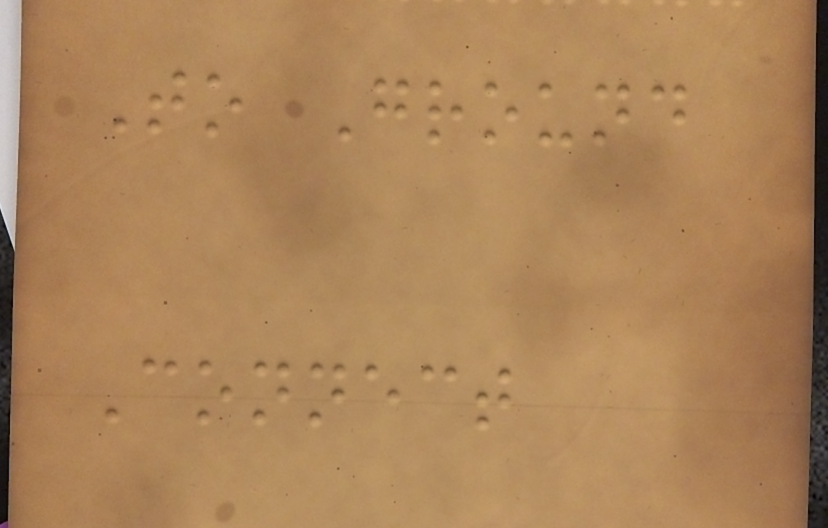To Ground
Connect
